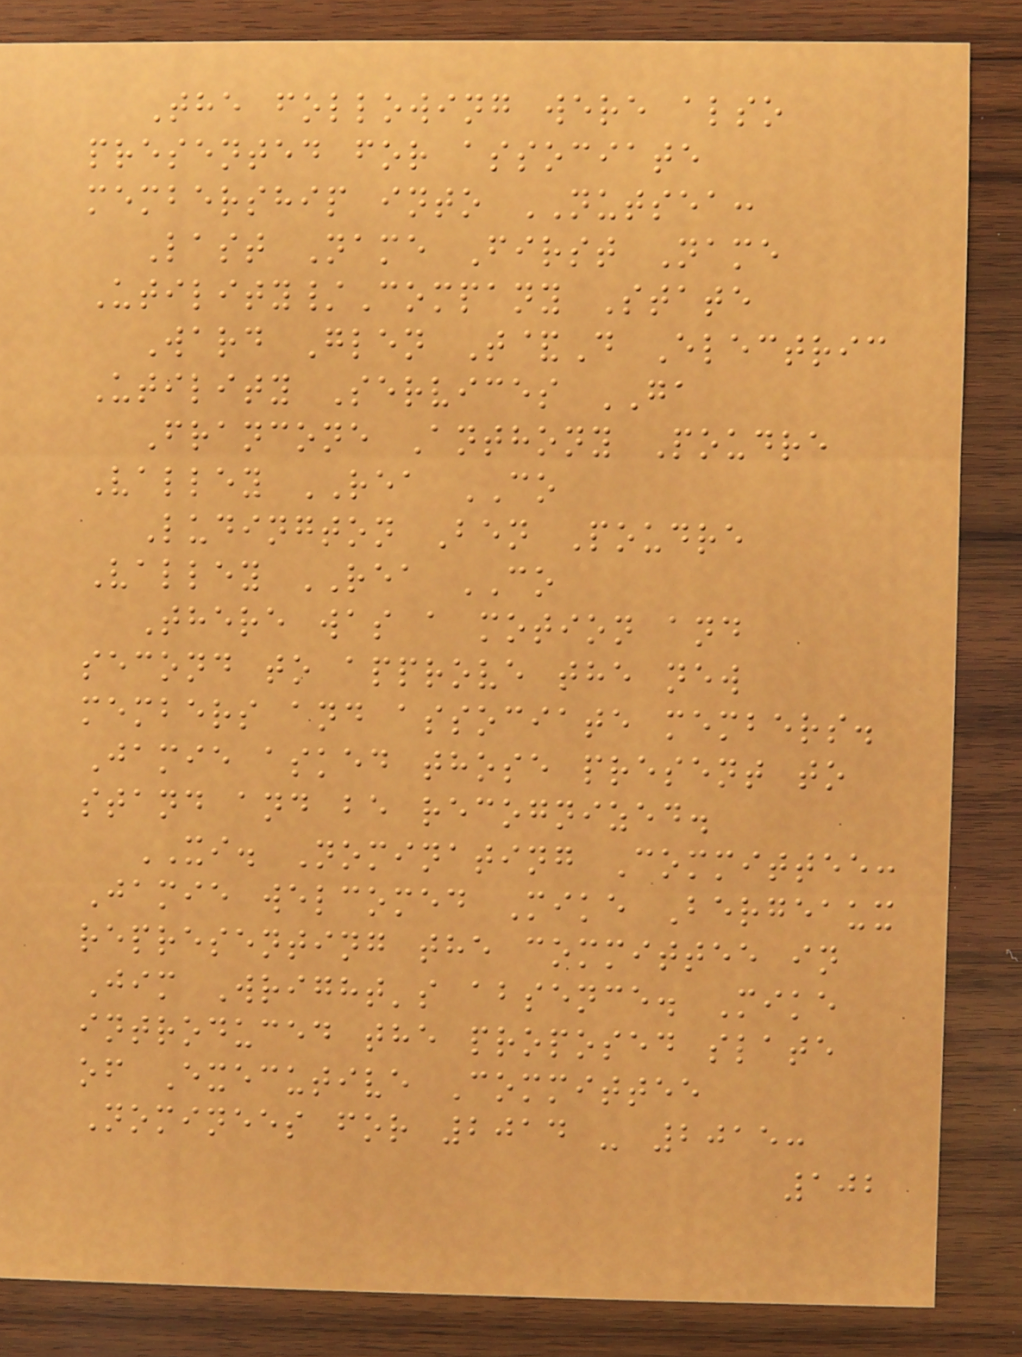The following were also
presented for associate
membership into NUTSEA:
Last Name First Name
Utility/Company State
Ward Glen T&D Electric
Utility Services GA
Francone Anthony Poudre
Valley REA CO
Ludington Ben Poudre
Valley REA CO
There was a motion and
second to approve the new
members and associate members.
Jamie asked those present to
stand and be recognized.
XI. Nominating Committee:
Jamie welcomed Mike Bergeaux
representing the committee in
Jim Wright's absence. Mike
introduced the proposed slate
of Executive Committee
Nominees for 2014 - 2015:
102
